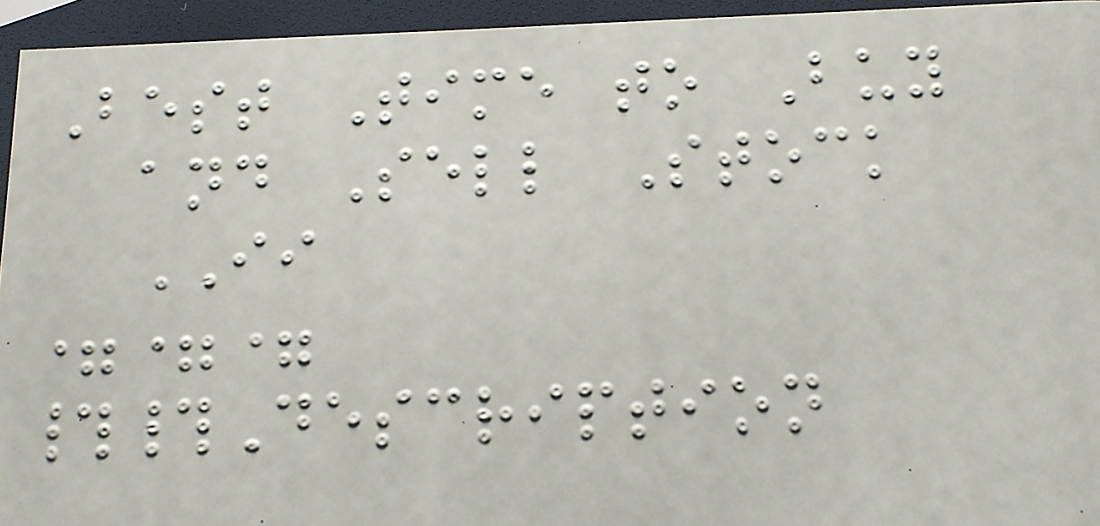Best Time to Buy
and Sell Stock
II
===
##Description
